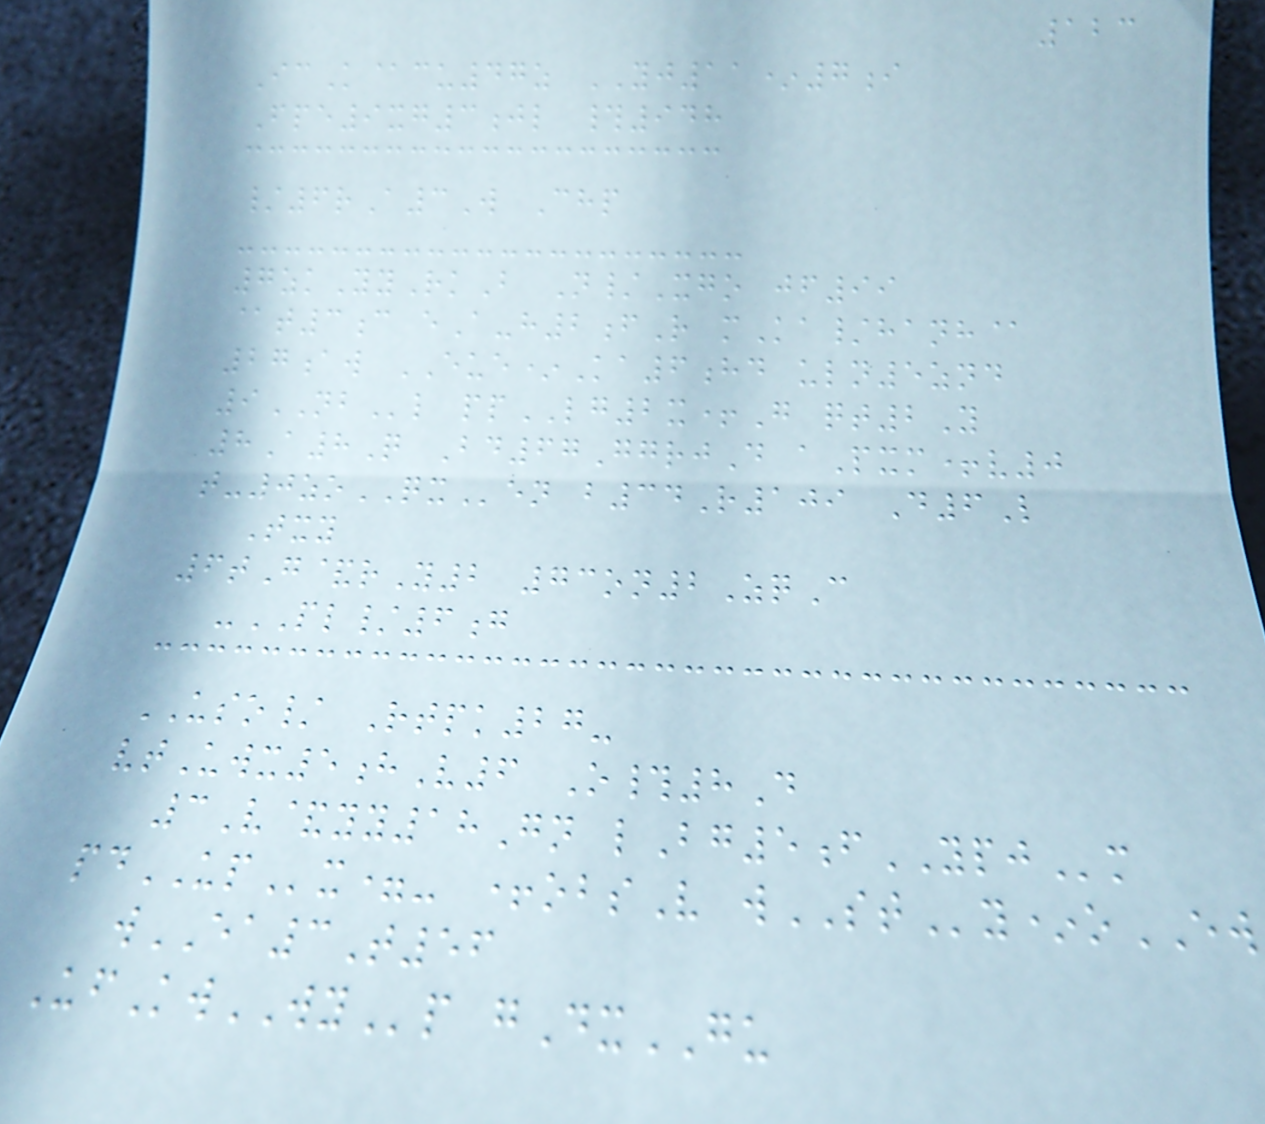123
IcK@cu47z YJ11*7i
Fpe9xg3jl #948
/6rA3W Chp
7zkYyRkB N/Xgo jf99
@t3c eA-h2fR mKa/hanh@
27aw EUE*Ka6hd uln5znd
9NBl ppLG2x+G qt2Y
8A8Q Bd67GgrjD aPxm+v0
t-0zoQXen b34R109 D6L
Txy
6tG&rY2 73on2ZqC
-PL/6g
USO/ Rtpk27-
vtUwx5hV6 O#8D
3V&yy18Gn lBg5fYPJm
pdUPx=- +obsV wSTy*oEW
wEA3T56
UfKwWYp gDxGU
